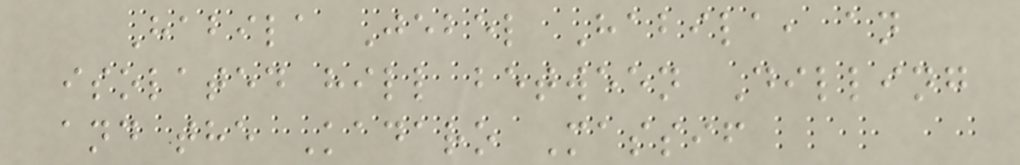Habila Jebel Habila, an
isolated hill between Dilling
and the Kadaro Massif
